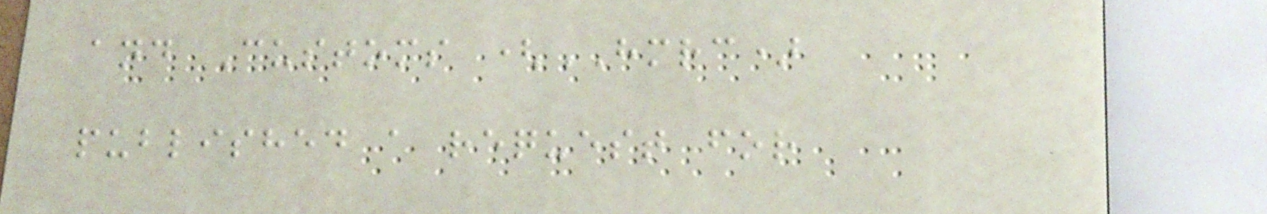and Customs (HMRC)
published a request for
